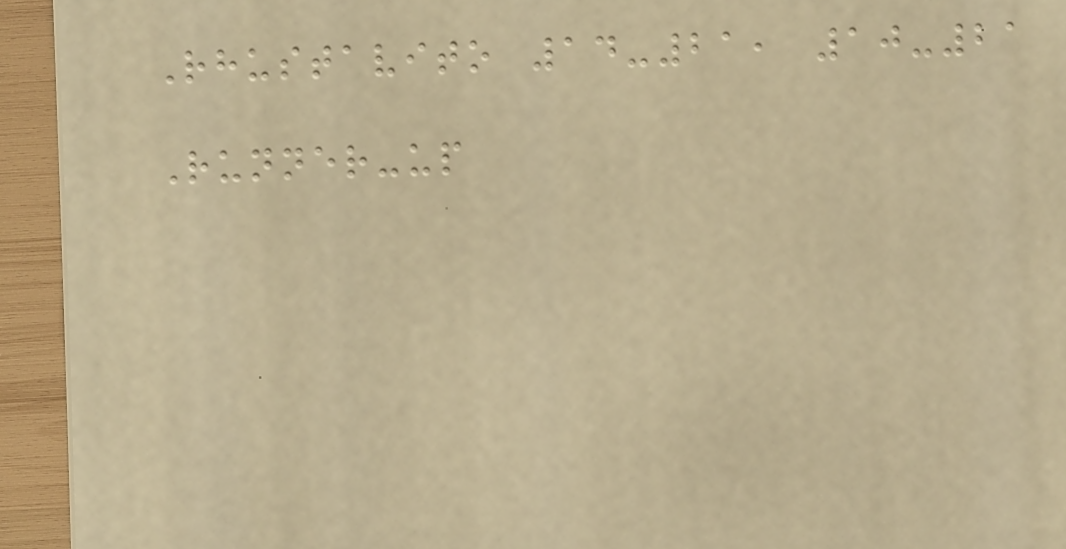Rhustavito 14-21, 10-21
Runner-up
